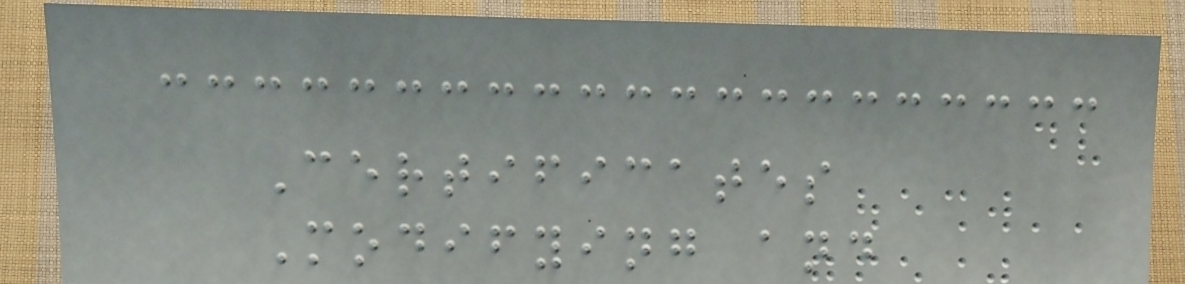Certificates
Modifying and
